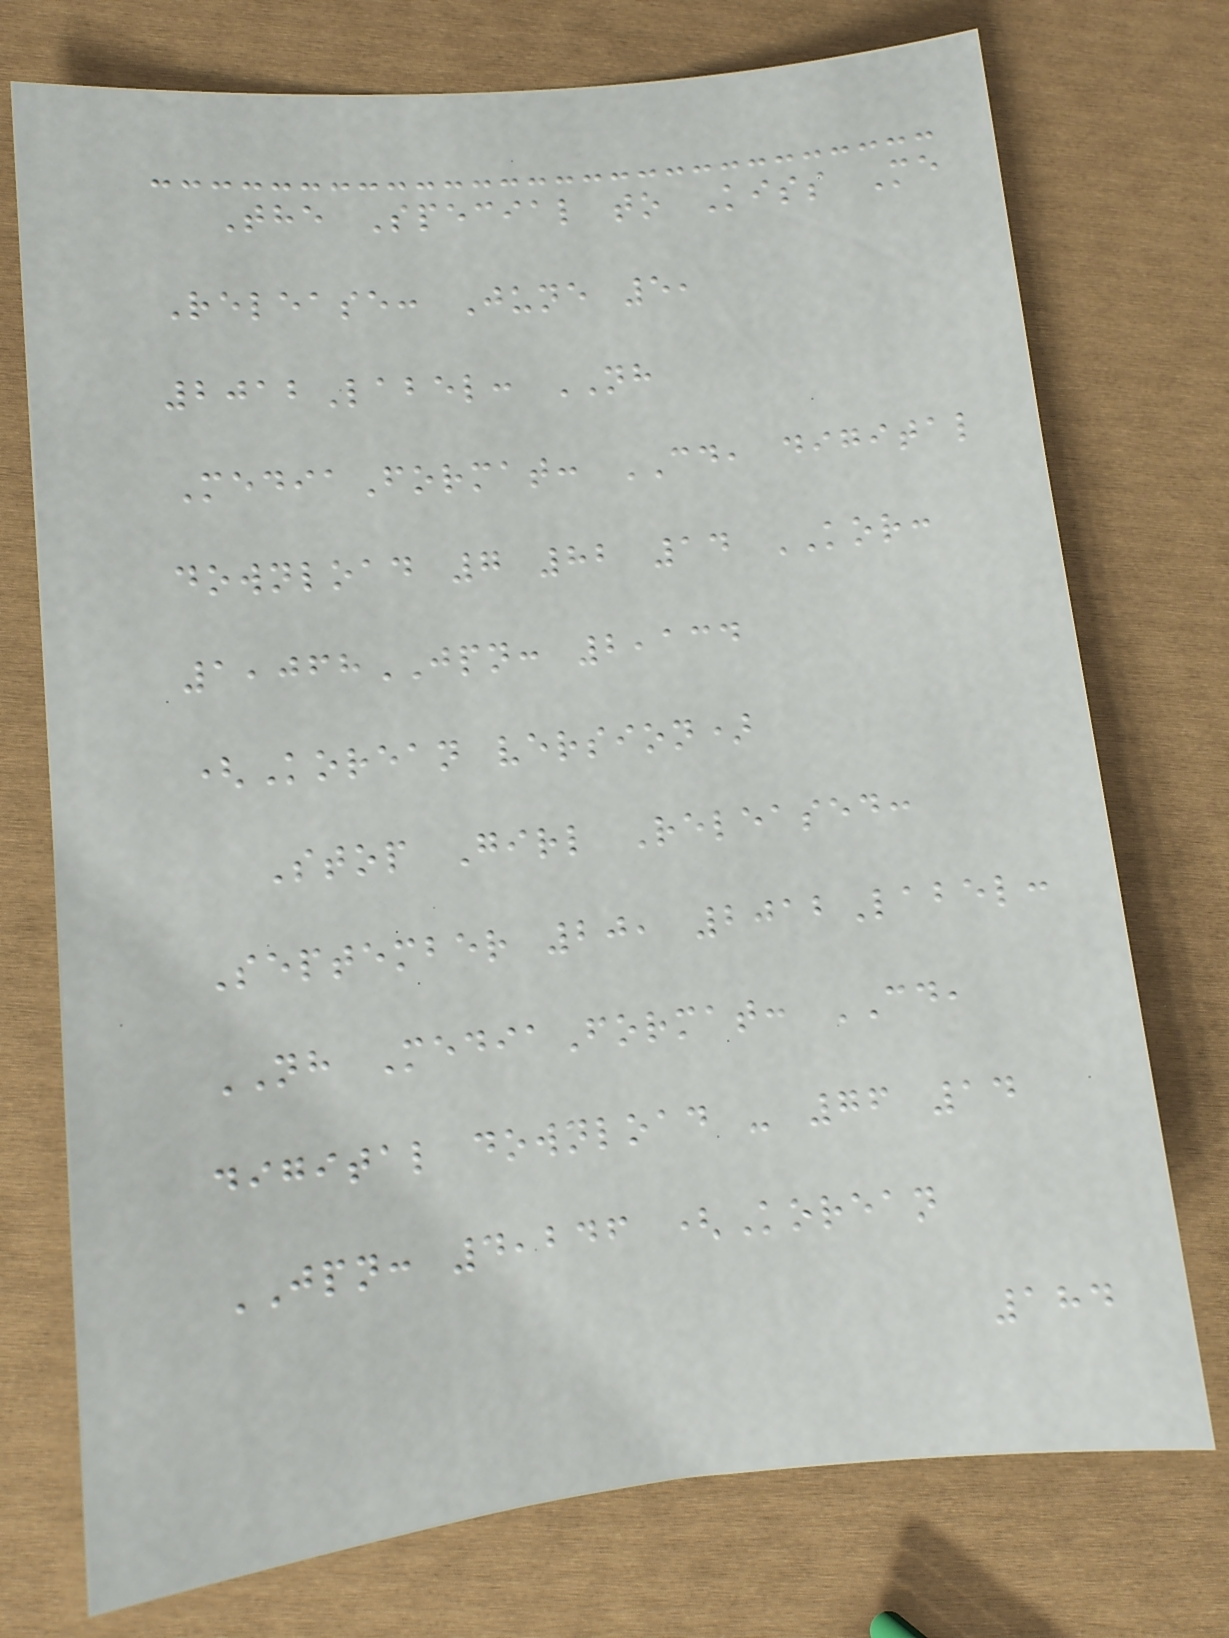The Special to Kiss Me
Release: June 5,
2012Label: NH
MediaFormat: CD, digital
download 7 82 14 KOR:
1,068JPN: 2,134
(Korean version)
Stop Girl Released:
September 20, 2012Label:
NH MediaFormat: CD,
digital download - 76 14
JPN: 4,246 (Korean
184
